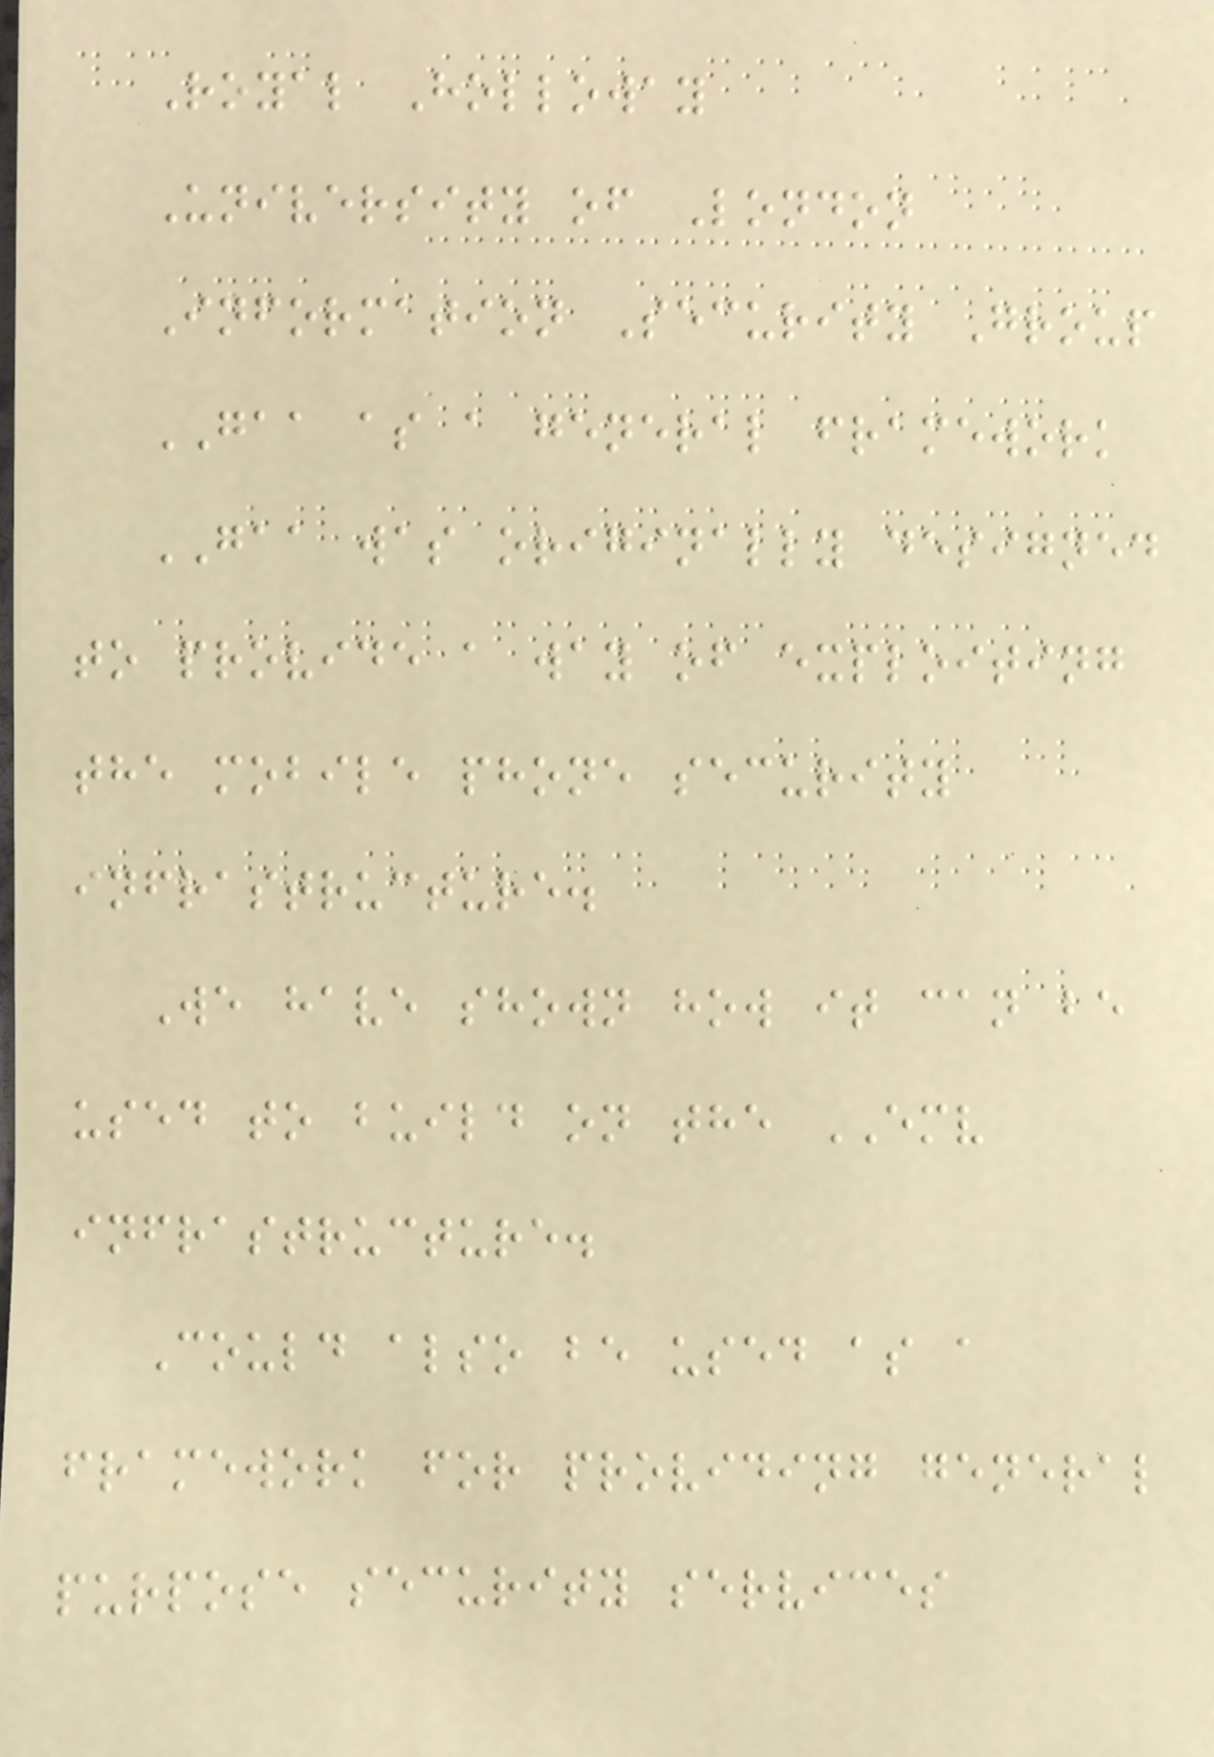Royal Holloway
University of London
Information Security Group
GAA as a general framework
GAA was originally designed
to provide a way of exploiting
the mobile phone security
infrastructure.
We have shown how it can be
used to build on the EMV
infrastructure.
Could also be used as a
framework for providing general
purpose security services
